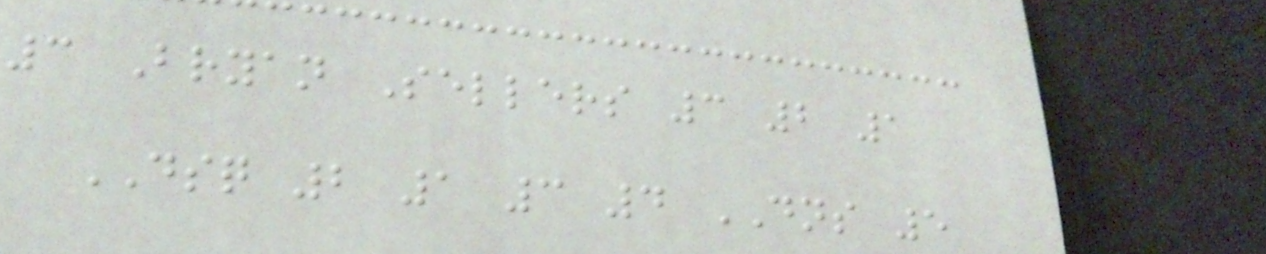3 Bryan Sellers 3 2 1
DSQ 2 1 3 4 DNS 5
